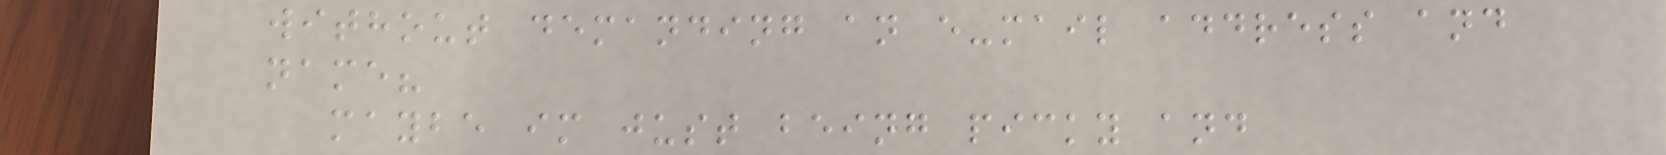without demanding an e-mail address and
name?
maybe im just being picky and
